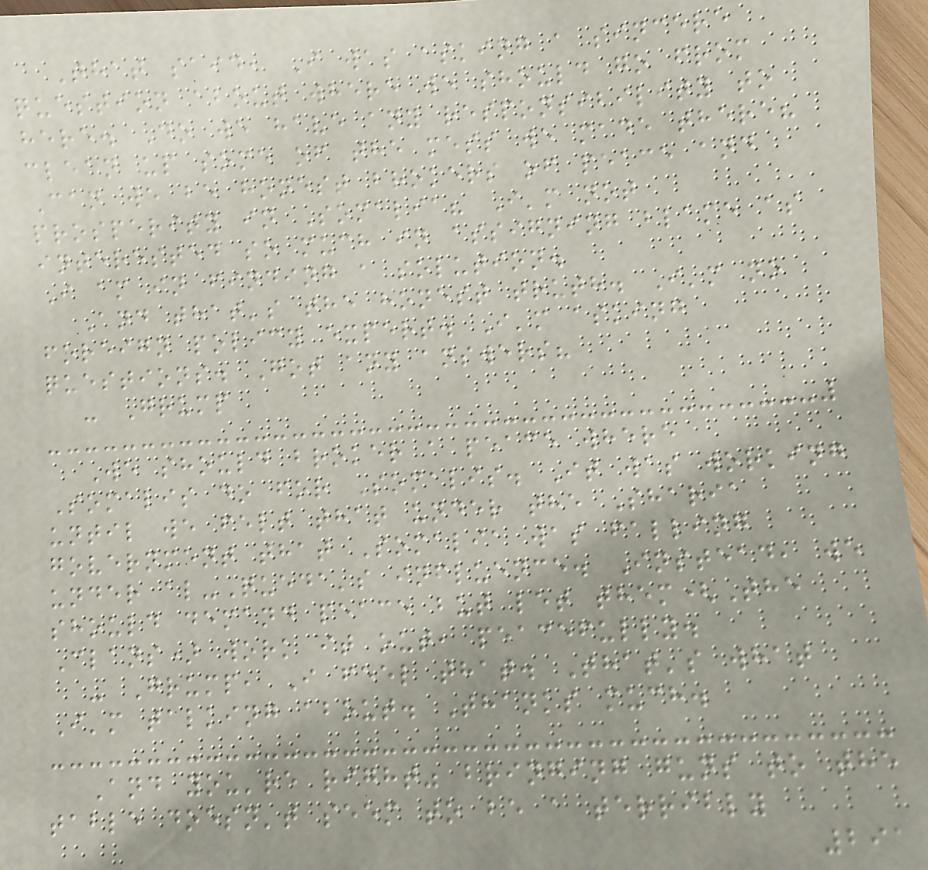That said, I was asking a sincere
question about where we should go from
here. Do we have any responsibility to
clean up some of the mess we made there?
Can we be honest brokers of peace and
prosperity in Somalia? I'm not
interested so much in assigning blame as
I am in finding a solution.
And that's the honest truth. I'm no
foreign policy expert. I'm asking
questions. Got any answers?
- Grump
We should broker a peace where
Somalis do for Somalis. It was working
until we felt that under the Sharia
government that Somalia was falling
under al-Queda's influence. Instead, we
should demand peace but let them(The
Clans) work it out, peacefully.
- Grump, I feel that. That's what
I'm talking about. Thanks much.
And you're right" bringing guns to the
table doesn't seem to be a terribly
291
